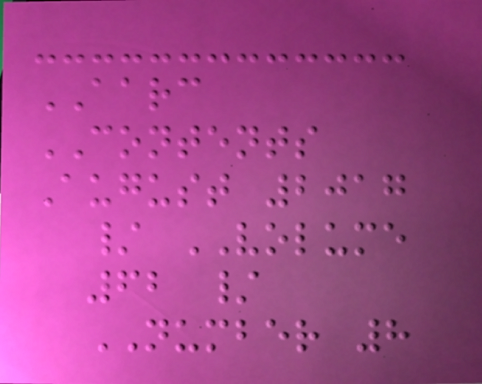AARC
CONTENTS
August 2017
/ VOLUME
62 /
NUMBER 8
